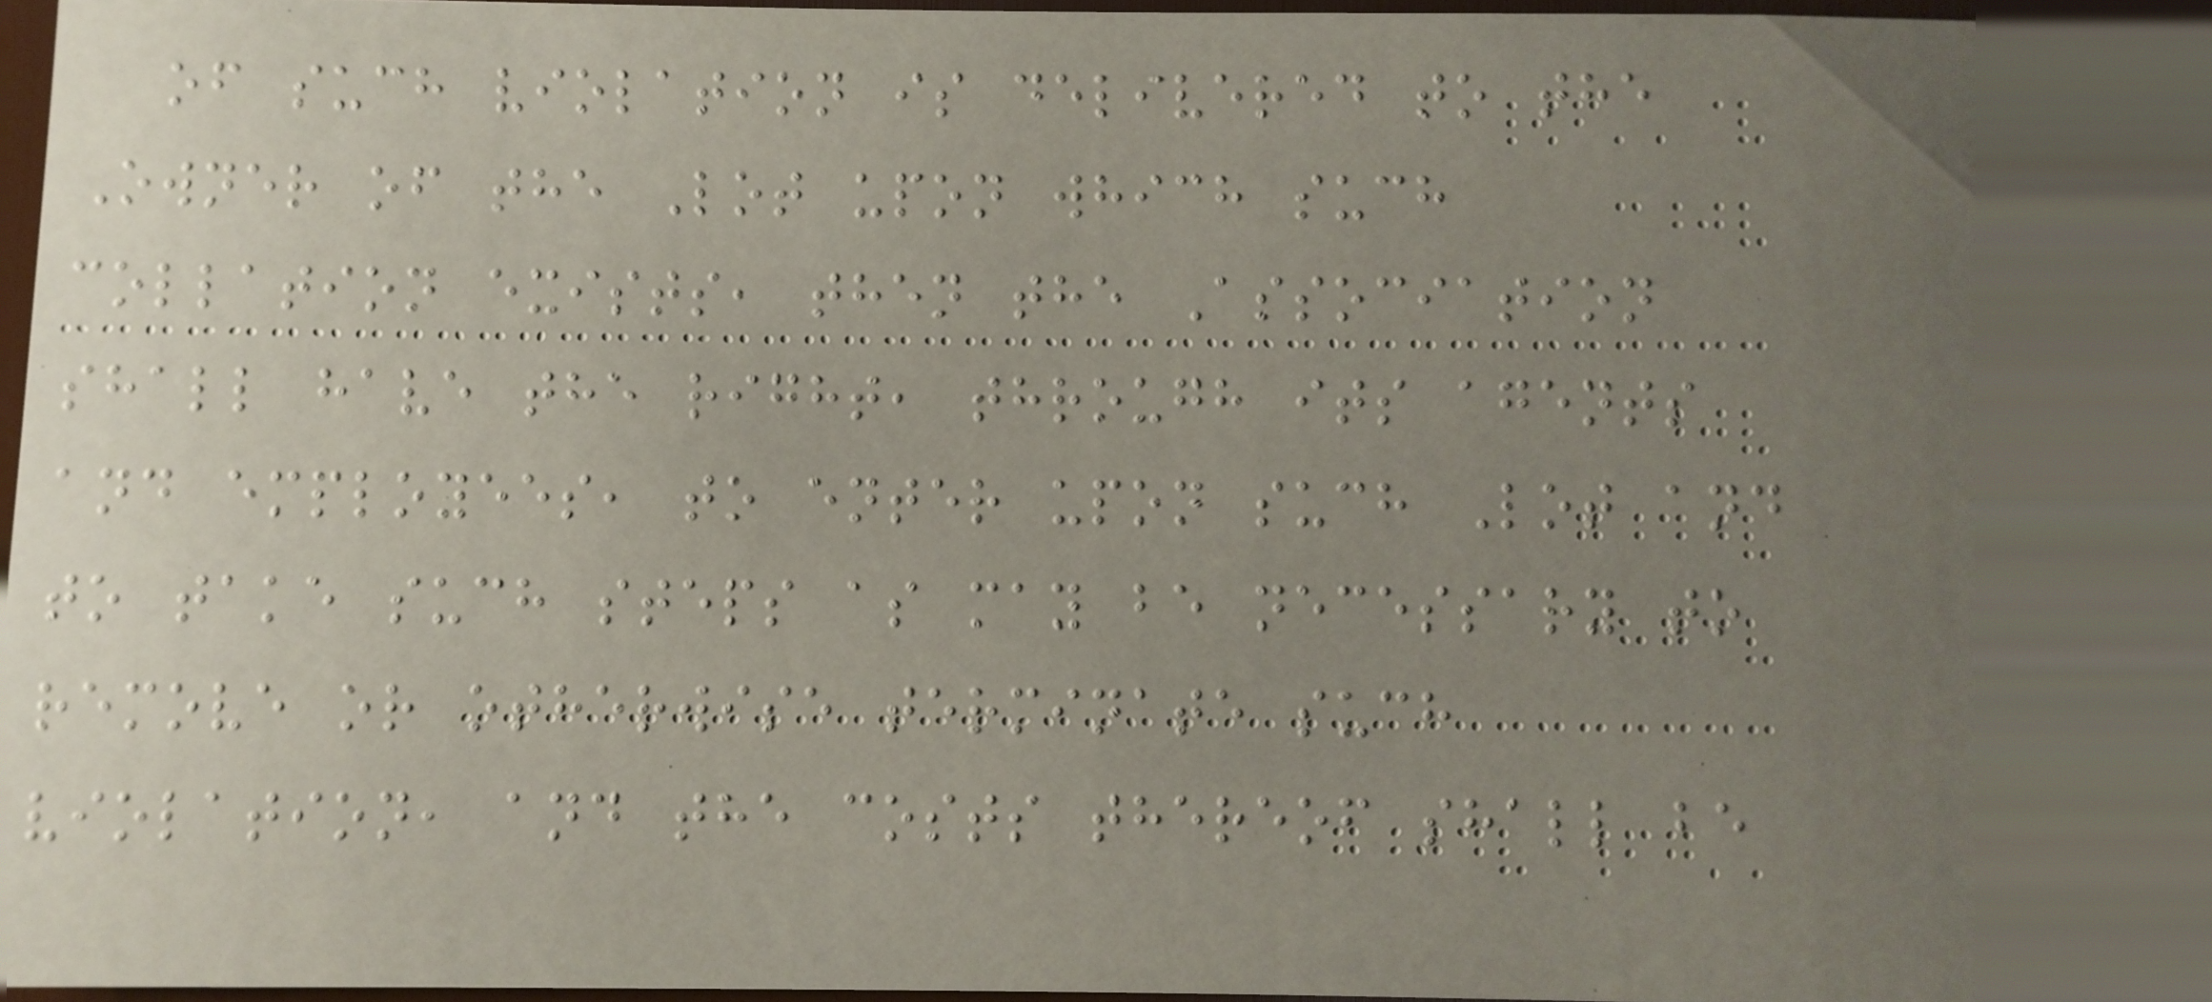of such violation is delivered to the
Owner of the Lot upon which such
collation exists, then the Association
shall have the right, through its agents
and employees, to enter upon such Lot and
to take such steps as may be necessary to
remove or otherwise terminate such
violation, and the costs thereof shall be
